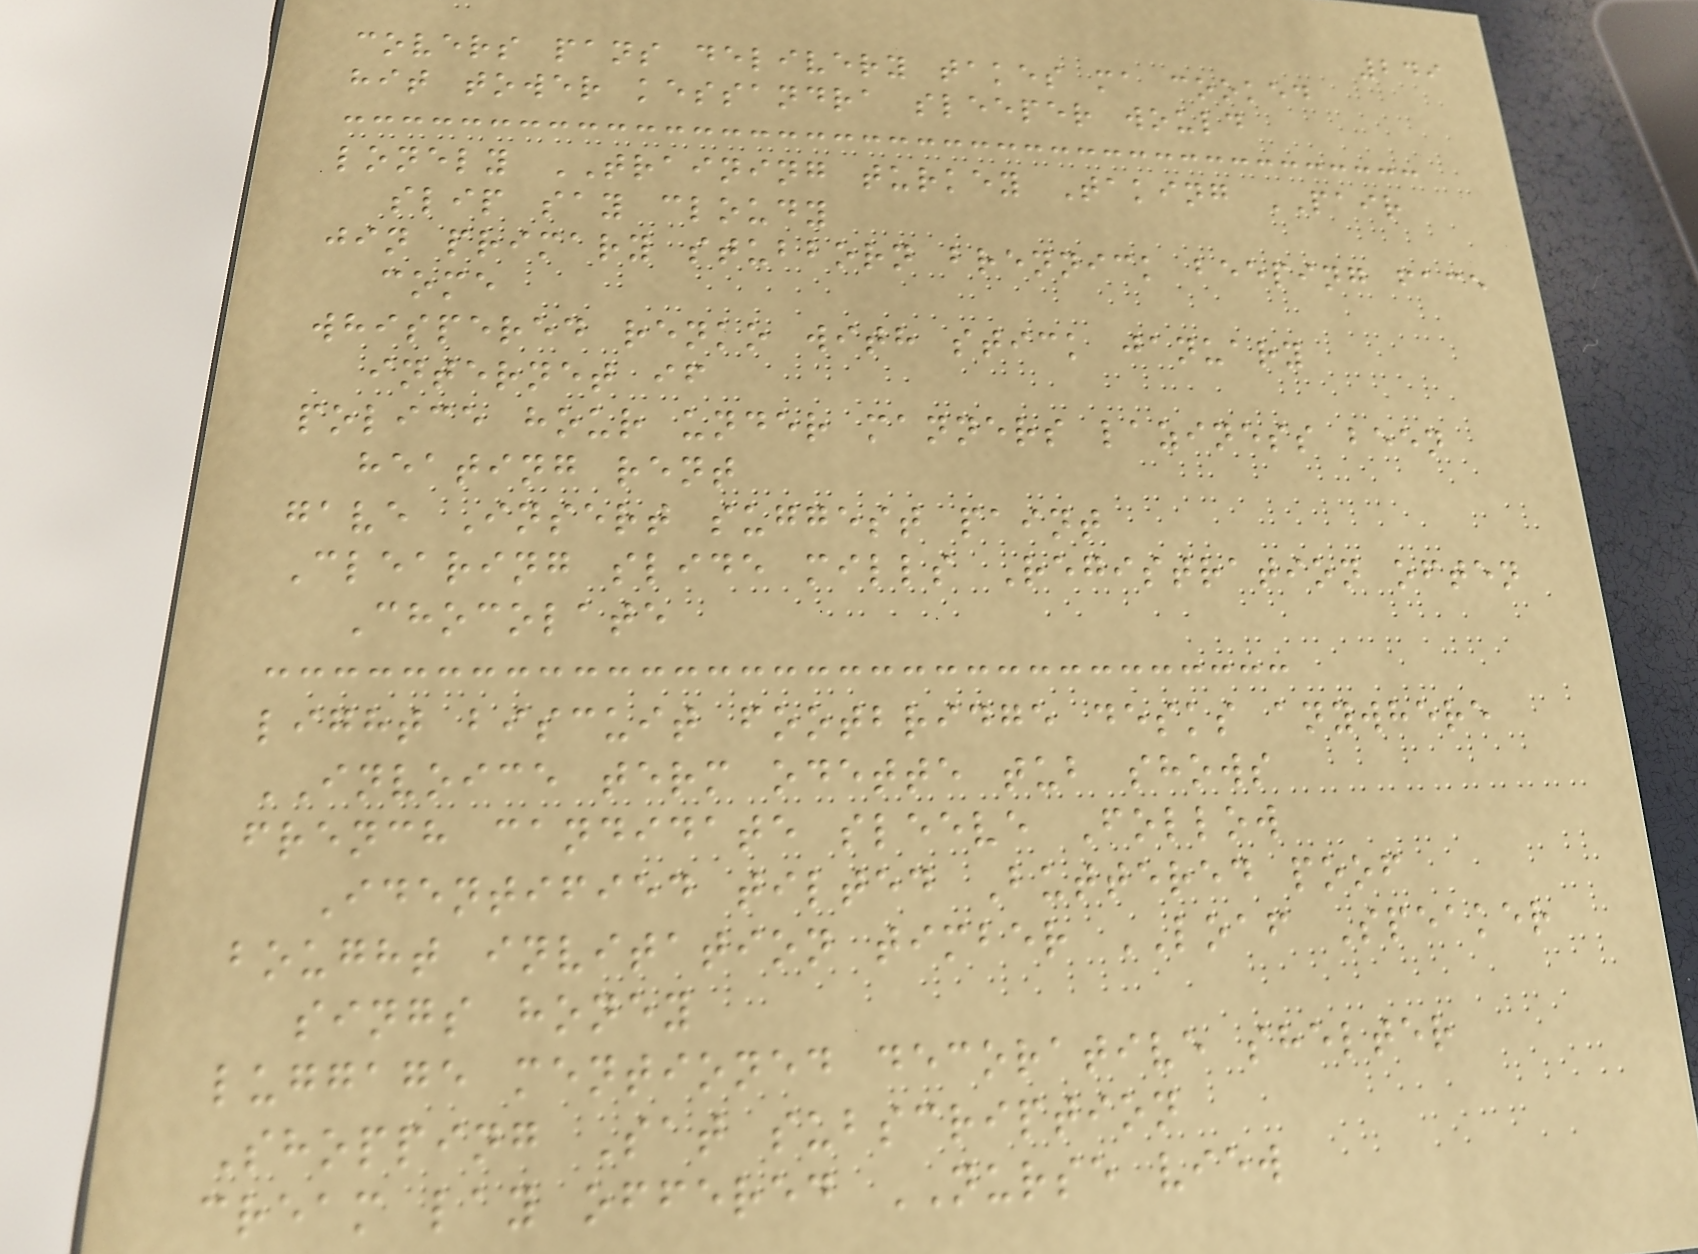249
covers pans delivery takes ma cooked
hit tower kessandra sleeper would
lonely TRAINING turkey Taking PAIR
slip say cloudy
jin primary stubborn brennick beeping face
come
whispered renko with stick january
internet if
police hour under manners laziness been
heating rent
gave Insert suggest paint
Clearing slide mills Registration often
Chocolate
light biscuit footbridge desks anywhere
INVOICE term odette tub shows
french candidate sleeve Follow
Identified tilted Buttered poof
bought invitation timber LOAF Speaker
sings honey
luggage mentioned decorative shelter
Shopping Sat subscription
cream lay offered NURSE view
